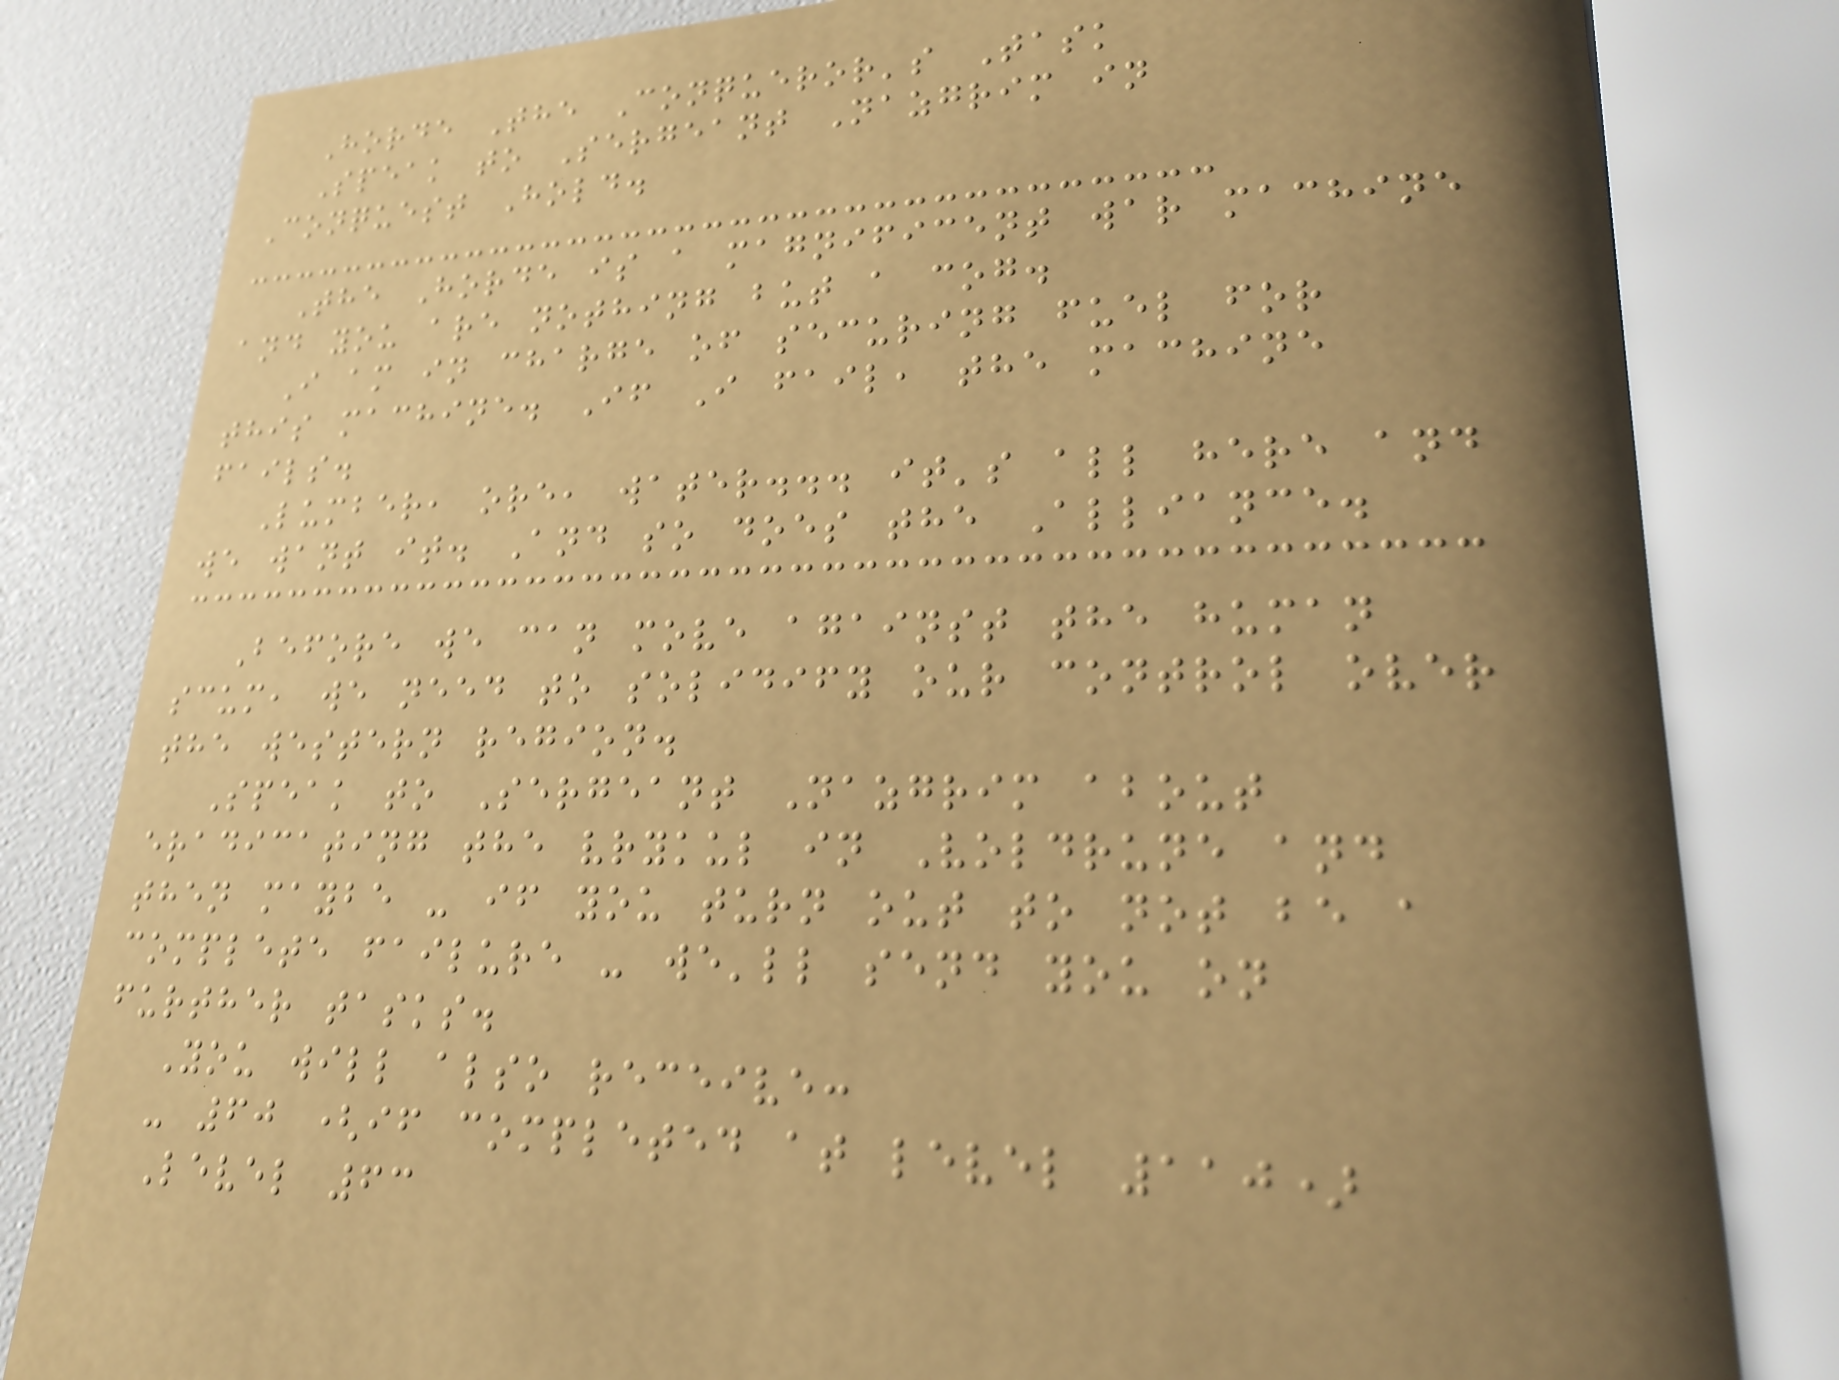Horde The Conqueror's Task
Speak to Sergeant Nazgrim in
Conquest Hold.
The Horde is a magnificent war machine
and you are nothing but a cog.
I am in charge of securing fuel for
this machine. If I fail, the machine
fails.
Lumber, ore, water... it's all here and
we want it. And so does the Alliance.
Before we can move against the human
scum, we need to solidify our control over
the western region.
Speak to Sergeant Nazgrim about
eradicating the vrykul in Voldrune and
then maybe - if you turn out to not be a
complete failure - we'll send you on
further tasks.
You will also receive:
- 60 (if completed at level 110)
Level 63
